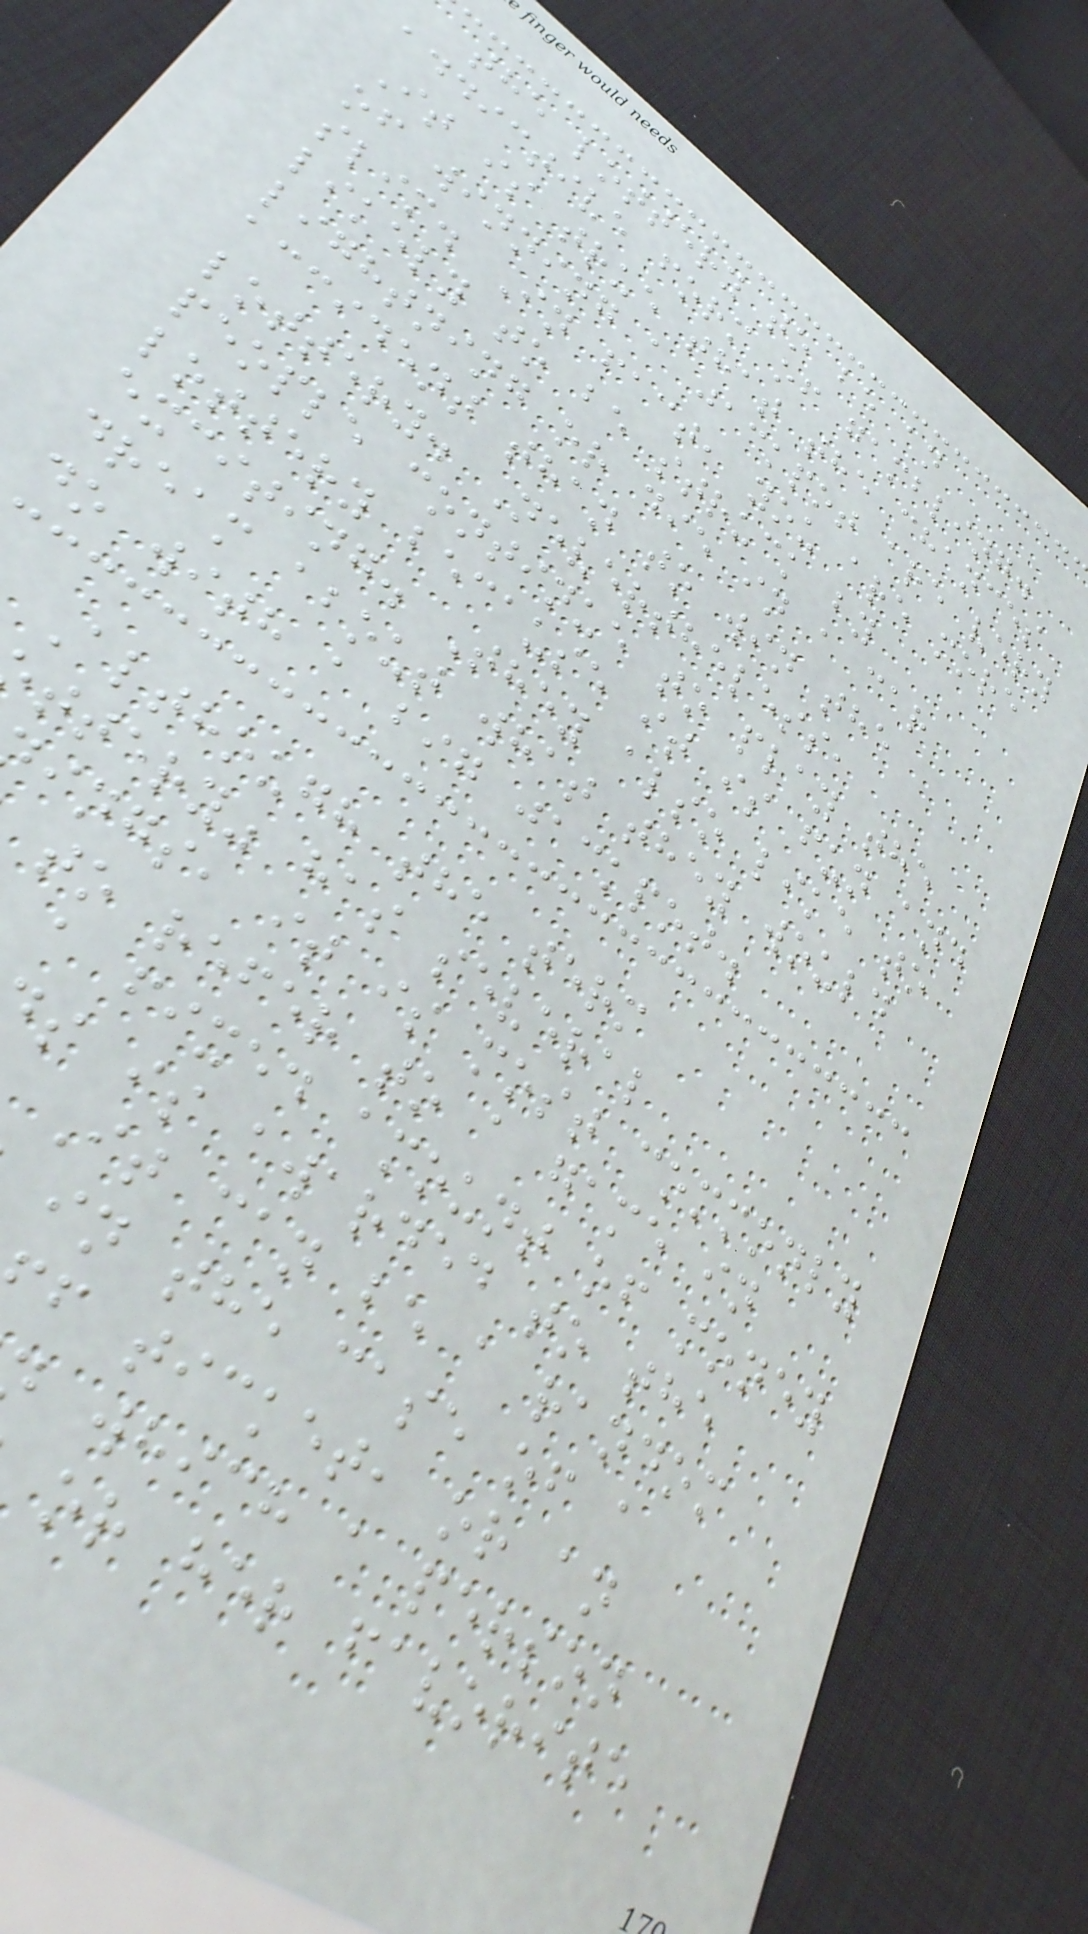the lottery to be an
addictive form of gambling.
It is true that the chances
of winning a jackpot are very
slim. In fact, you are more
likely to be struck by
lightning or die in a car
accident than to win the
lottery. Nevertheless,
people continue to play the
lottery because it is fun and
exciting. They also like to
dream about what they would
do with a big jackpot.
Although the term
ttery" has several
ings, it is most commonly
to refer to a game in
a fixed amount of money
s is awarded to the
It can be a random
in the case of a
f ticket, or an
which a person
or her favorite
